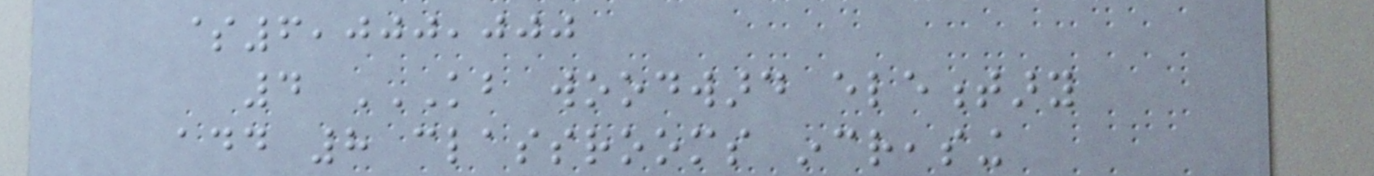$6,000,000
4 KB WOODWARD ELEMENTARY
ADD 8 CLASSROOMS INCREASING
